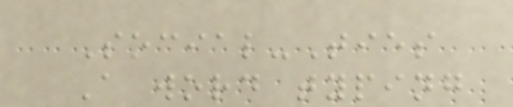Social-Ties
A word typing
